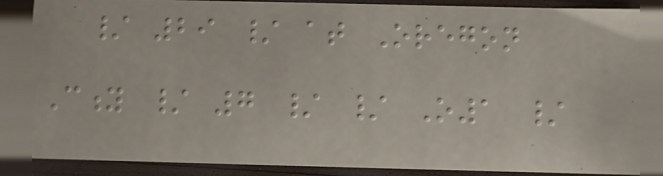/ 29 / at Oregon
City / 7 / / O1 /
